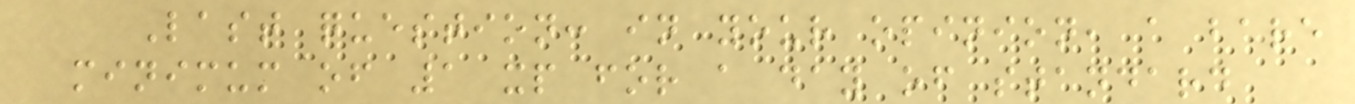Last question: in your opinion, a bare
minimum of 1 xp for a day of standard
